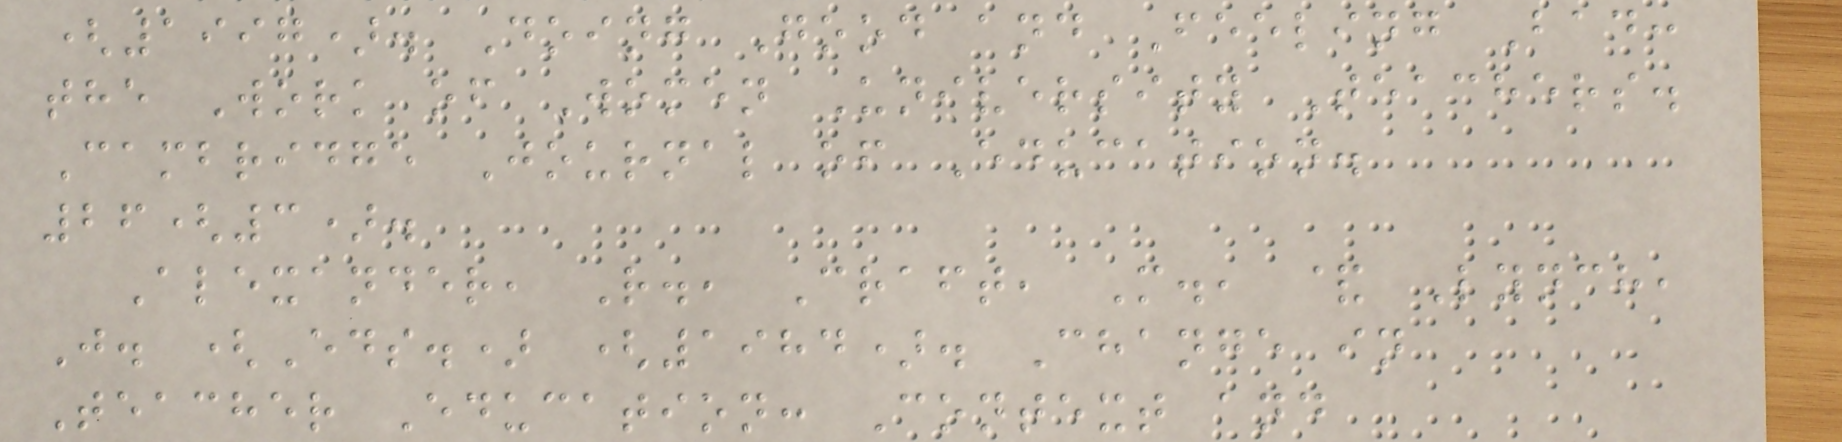(1997). Doing Good and Feeling Bad:
the Work of Women University Teachers.
Cambridge Journal of Education.
26(3).
Alexander, R., Craft, M., & Lynch,
J. (Eds.) (1984). Change in
Teacher Education: Context and
